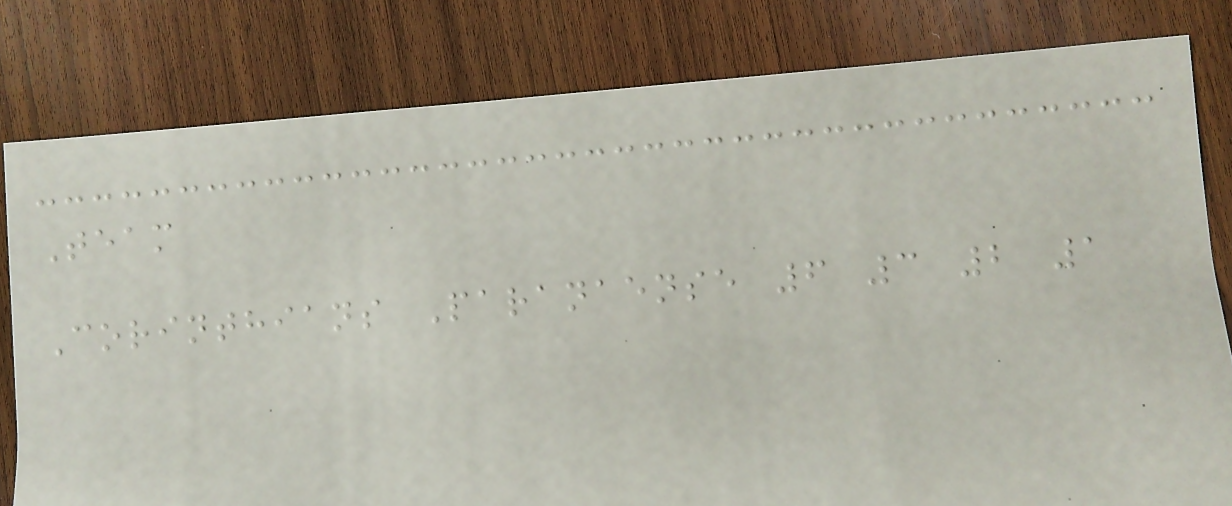Team
Corinthians Paranaense 6 3 2 1
